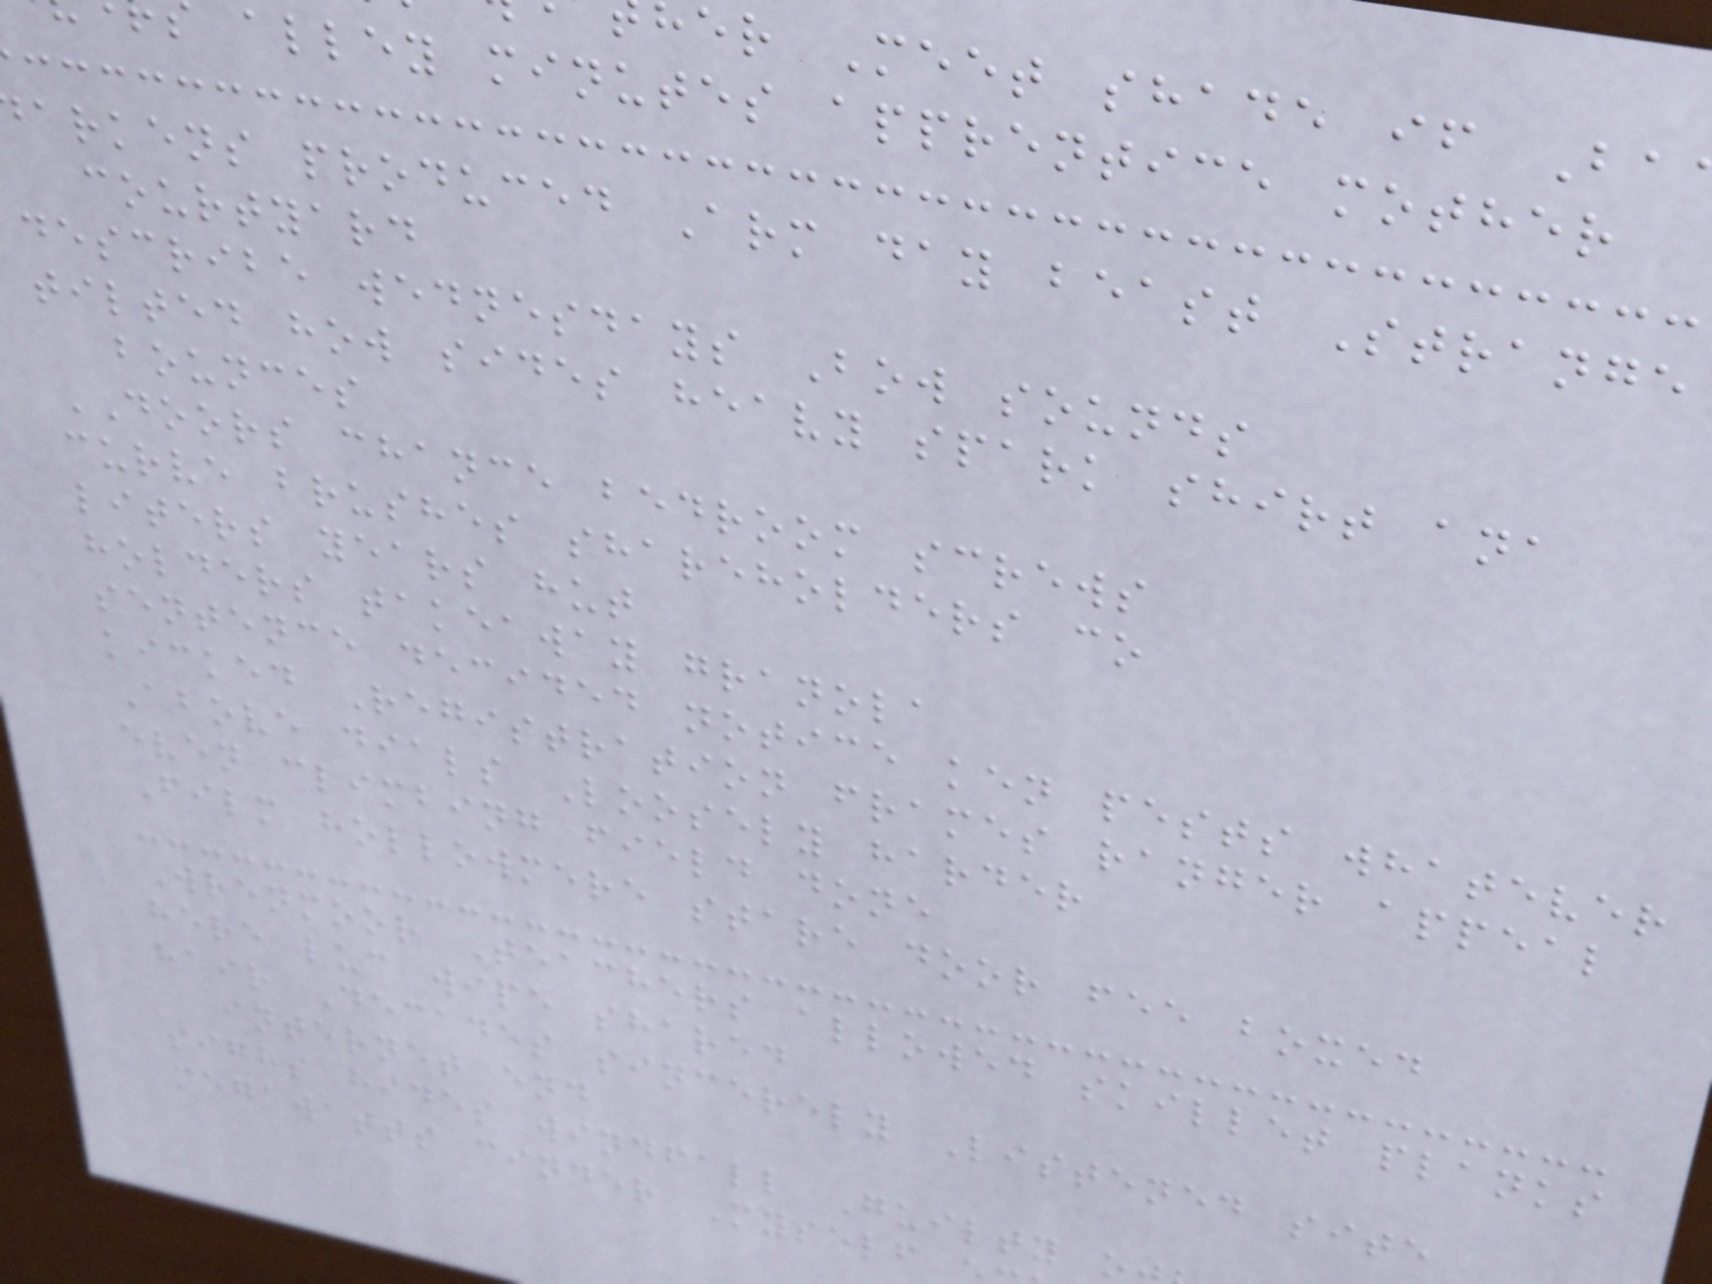er Meet shade if Ba
alley minutes apprentice mother
arkens produced Arm day beast Strange
courtyard
describe wednesdays Bow sounds
tilted how sides heavy spark shirt ana
bounces
DOORS chance bedroom screws
curve brushes shareholders co
liters years hut
holders takeaway granola
sentence decided notice ken pests whatever
kicked Registration frames ranger appeal
Above dials Loosely harder
even climbing field done
Film hollowmere stare door fee boxed
Wrenmoor Teachers allowed skillet planks
here luc wipe shared
hair Decades sincerely Listened site
internet end
sighs hides windfall Guilty o
megawatts cinder Myself
